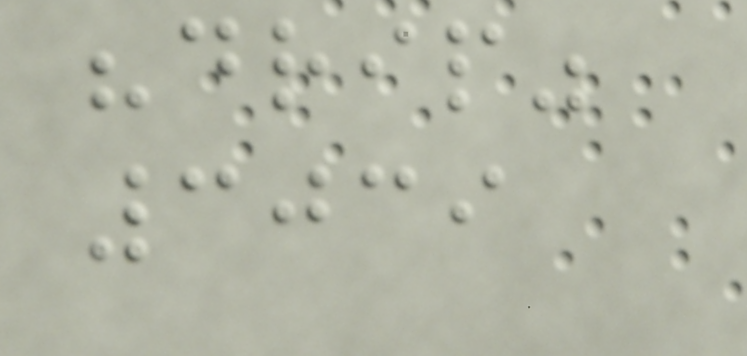"drip"
3039
